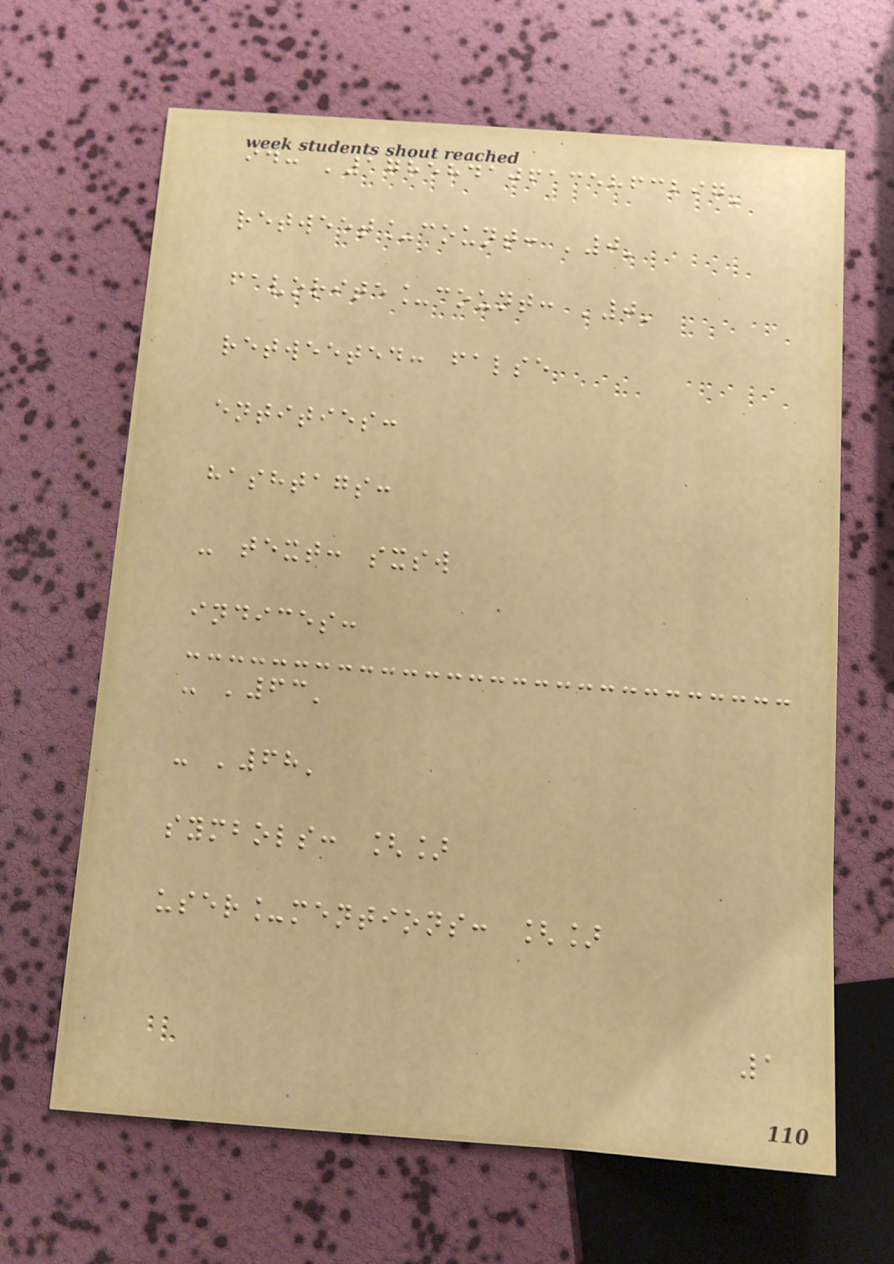id: '178584106135863297'
retweet_count: '0'
favorite_count: '0'
retweeted: false
entities:
hashtags:
- text: sxsw
indices:
- '63'
- '68'
symbols: []
user_mentions: []
1
